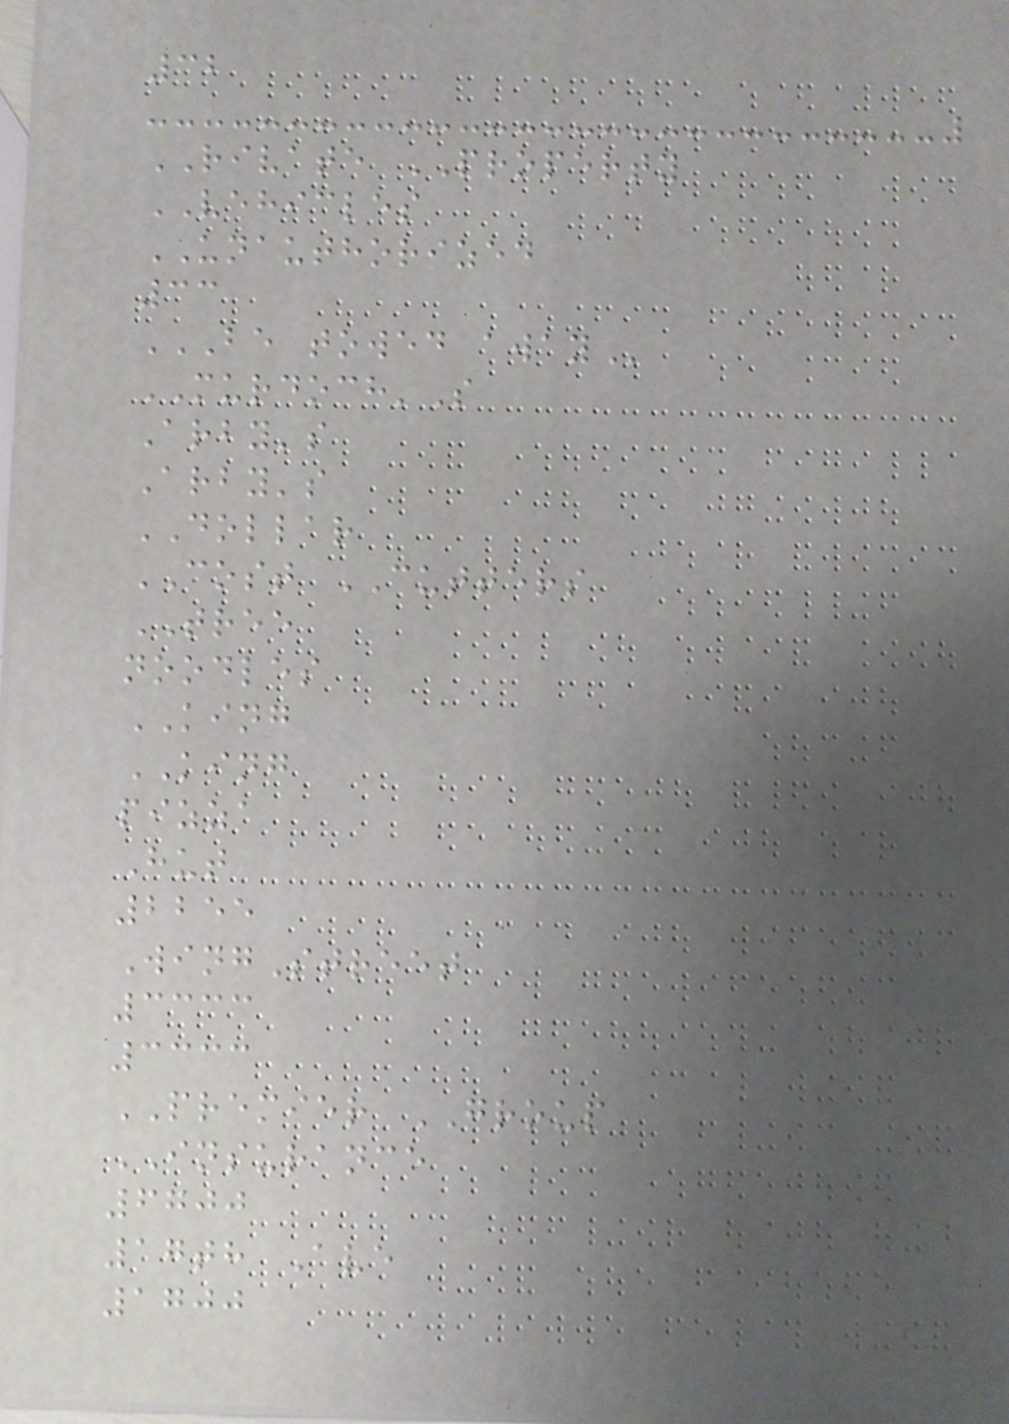32
RIVATE PROPERTY
VEHICLES
UNAUTHORIZED
33
BE TOWED AWAY
MURDOCH'S
Arby's
Arby's
DOLLAR
COST CUTTERS
TREE
noodles
KING
KING
pizza
Hut
2255
WingStreet
3333
3333
PREMIER GROUP
INSURANCE
6700
17th Ave
1700
